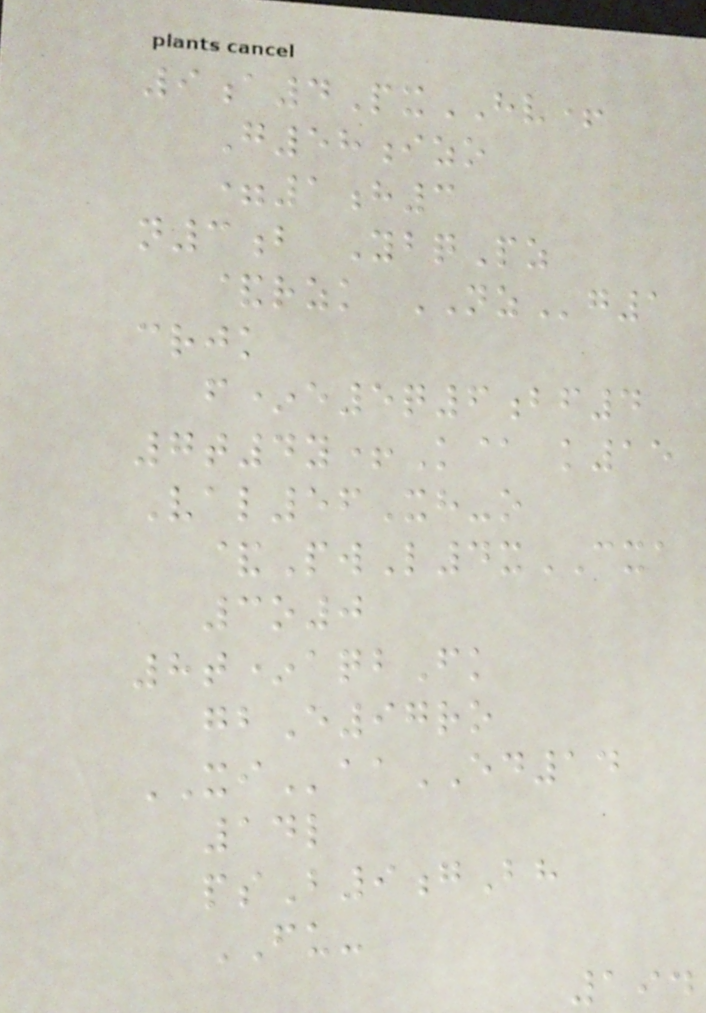9a4PxHV+
G58izo
=1h3
n3b YbqPz
&rzk NZg1
crjk
f*e5q6bf4
7t4y+K@ k15
Val56Xh-o
&PwL4xCXA
3o0
8t*aqbFk
gbE97ro
XIaaED14
14l
psB9gBh
FU-
194
